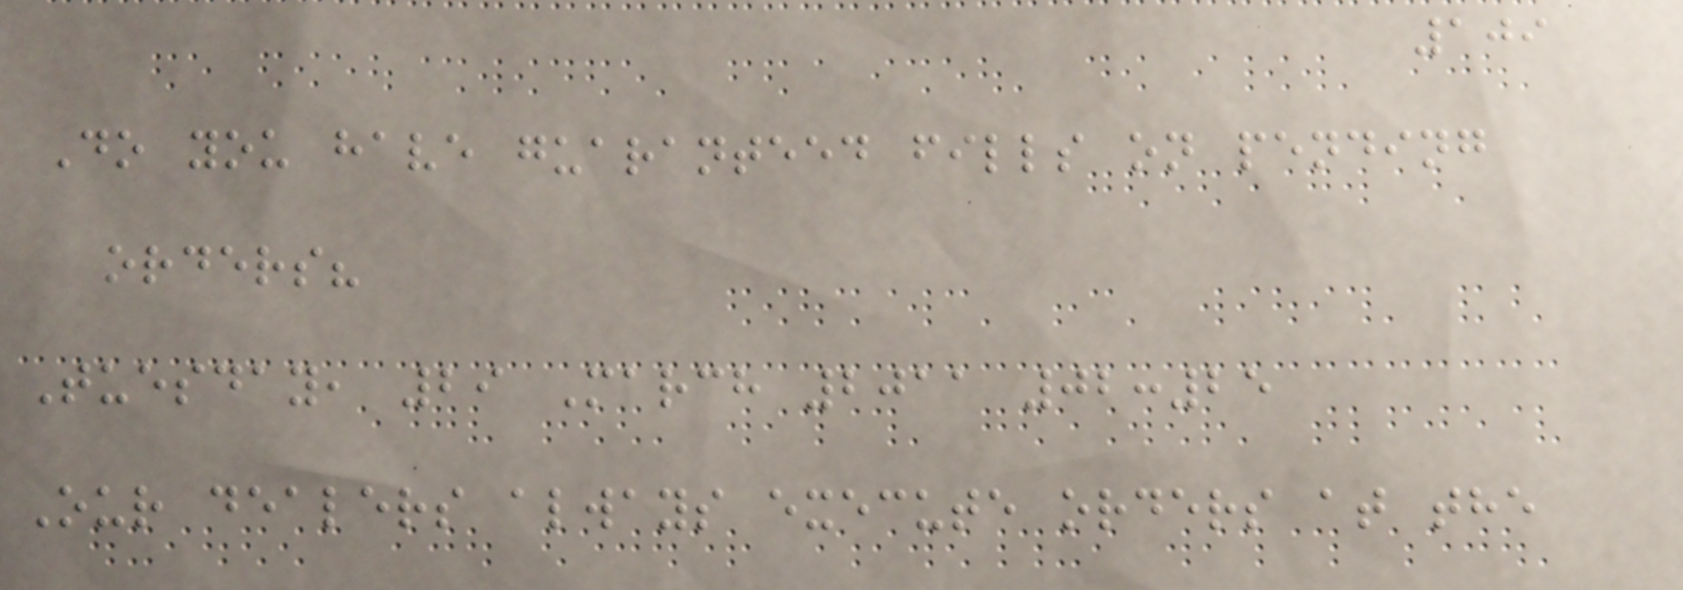109
Do you have guaranteed fills on pending
orders?
Tuesday, 29 March 2011 02:25
Our dealers always execute orders at the
